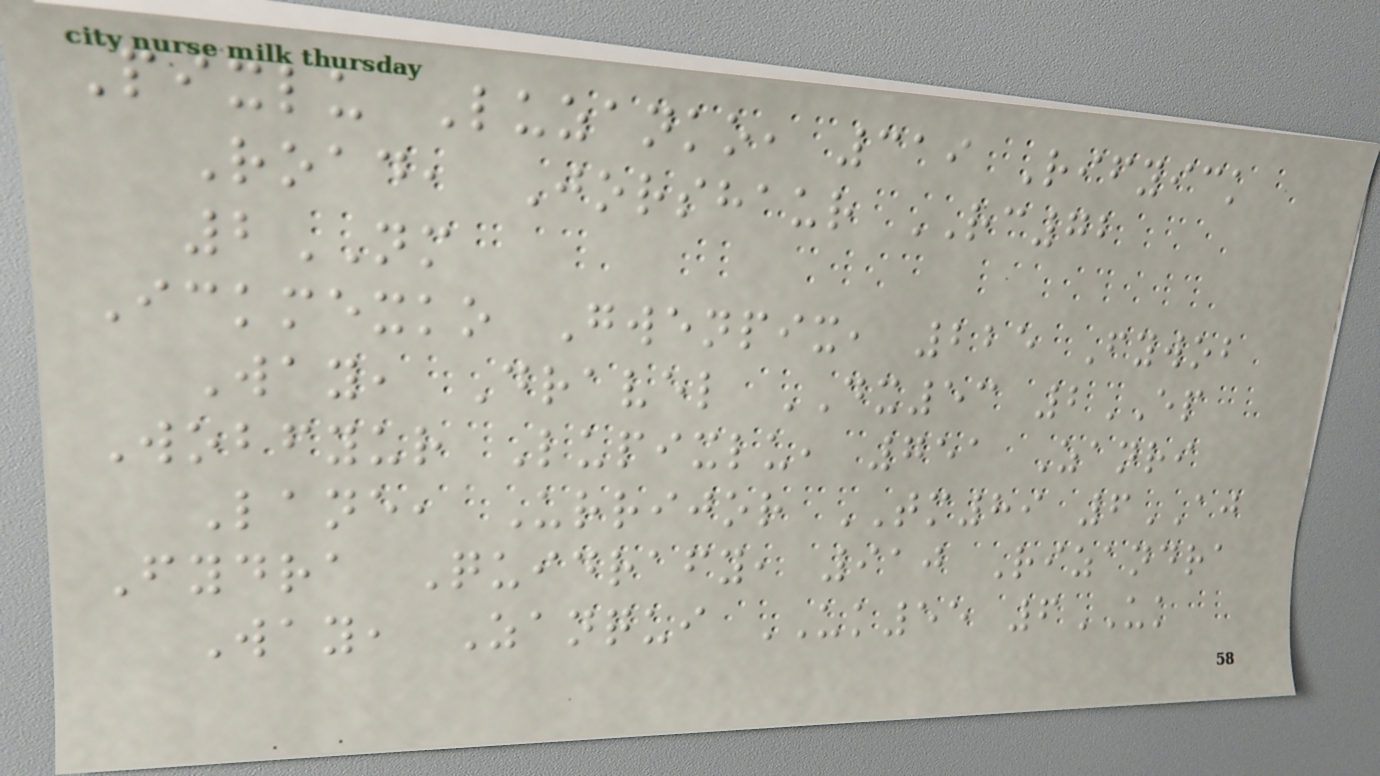Pixlu Luzanko, 319 Rifyick
Road, Jorshaur RC72
2NM
Ickmexko Gwenpix, 225 Fywob
Way, Dravel DX53 2EP
Wobfyur Lupixlu, 751 Zanri
Lane, Urrijor TM89 6AJ
Fydra Quidrafy, 910 Rizandra
Way, Zanqui UK55 6UK
